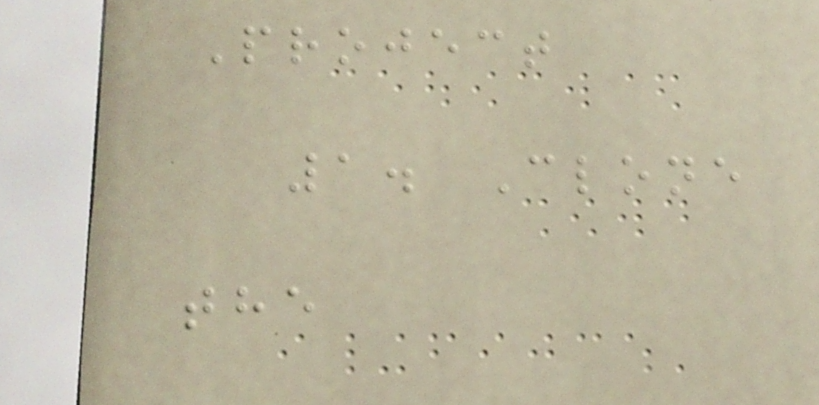Project
1. Clone
the
